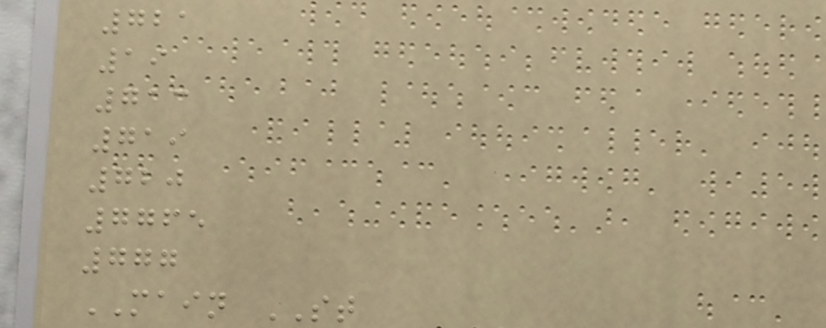721
19
713
719
720
7765
777
MAIN ST
